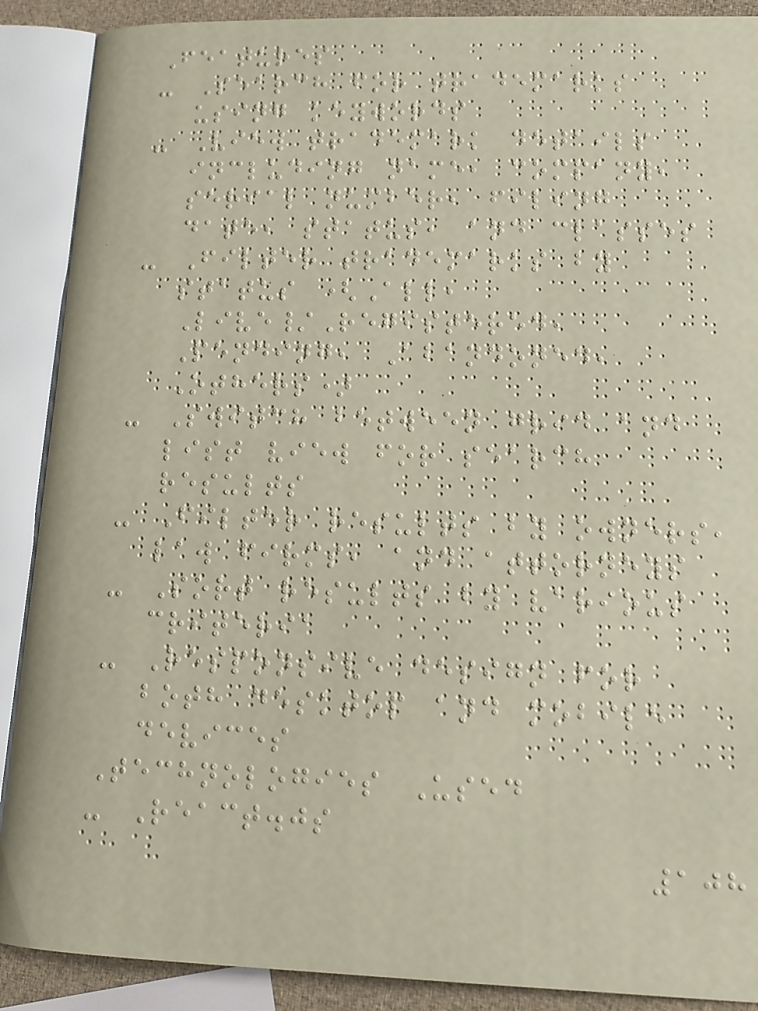Features
- Search for trademarks
using keywords
- View trademark details
including name, company,
serial number, filing
date, status, and classes
- Filter trademarks by
status (All,
Live/Registered,
Pending, Abandoned,
Others)
- Switch between grid and
list view for search
results
- Filter results by owners,
law firms, and attorneys
- Sort results by various
criteria
- Responsive design for
both desktop and mobile
devices
Technologies Used
- React.js
108
